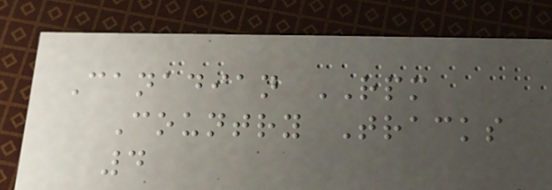Canadian RPM
Country Tracks
4
